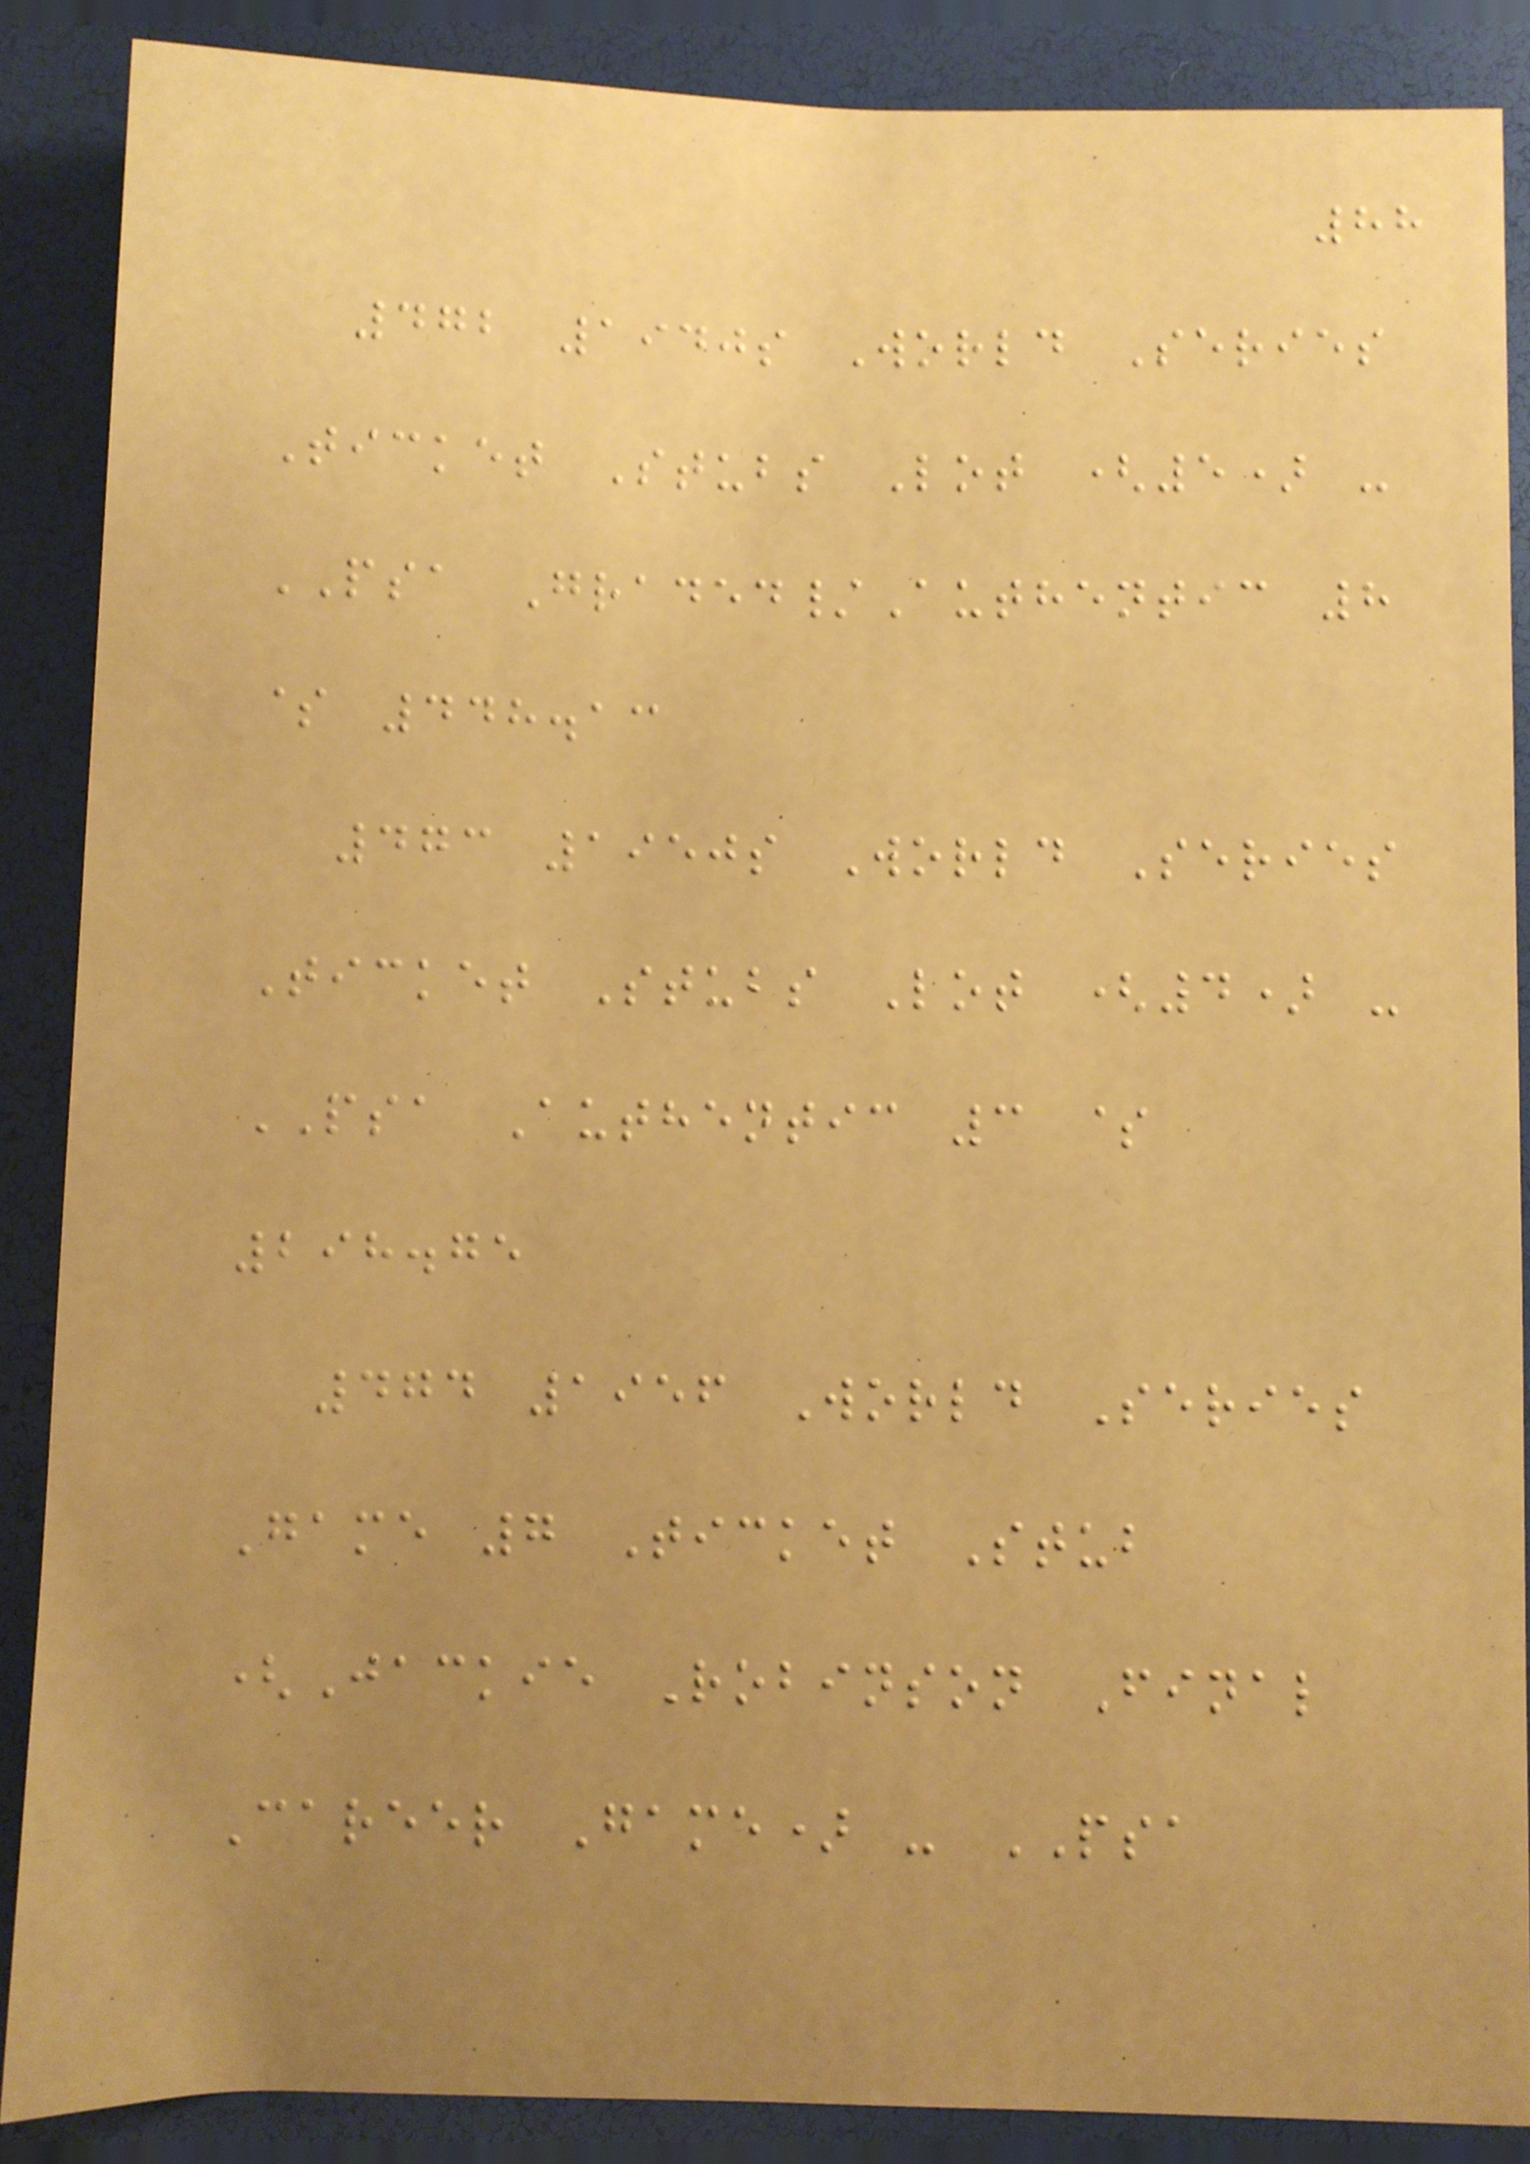88
472 1940s World Series
Ticket Stubs Lot (5) -
PSA Graded/Authentic 8
$ 448.13
473 1950s World Series
Ticket Stubs Lot (4) -
PSA Authentic 3 $
298.75
474 1956 World Series
Game 7 Ticket Stub
(Jackie Robinson Final
Career Game) - PSA
